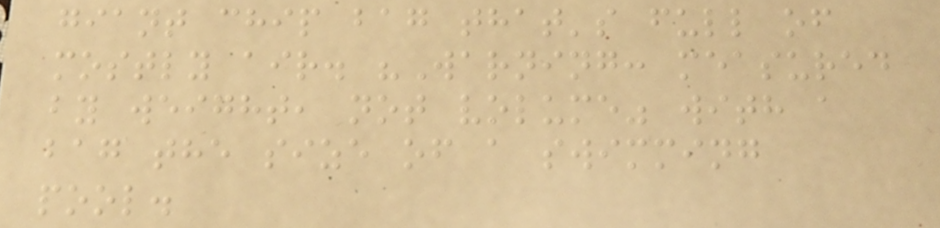giant chip bag that's full of
mostly air. "Warning: measured
by weight, not volume" with a
bag the size of a swimming
pool.
